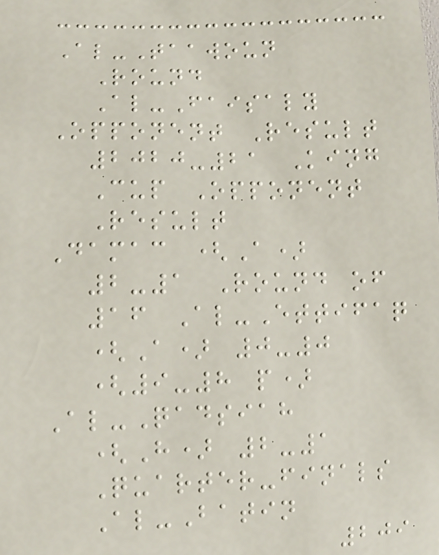Al-Taawoun
Round
Al-Faisaly
Opponent Result
2020-21 King
Cup Opponent
Result
Damac (A)
2-1 Round of
16 Al-Ettifaq
(A) 0-0
(9-8 p)
Al-Qadsiah
(H) 2-1
Quarter-finals
Al-Batin
209
